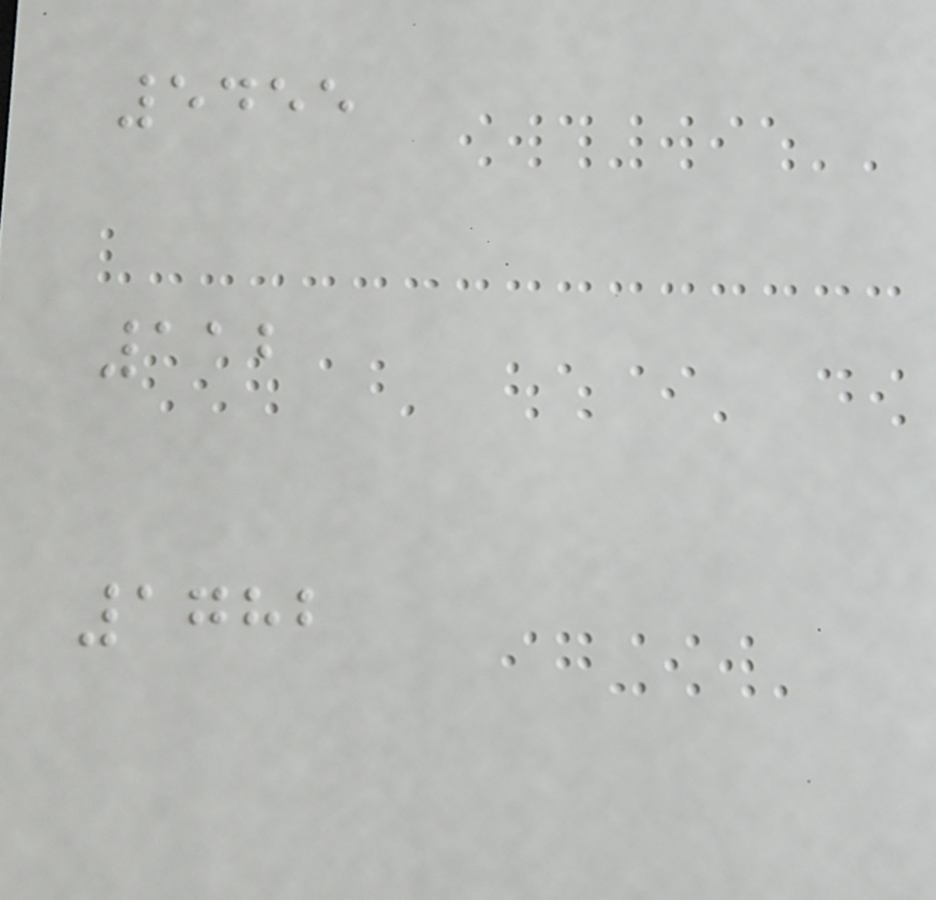5455
112
1782
